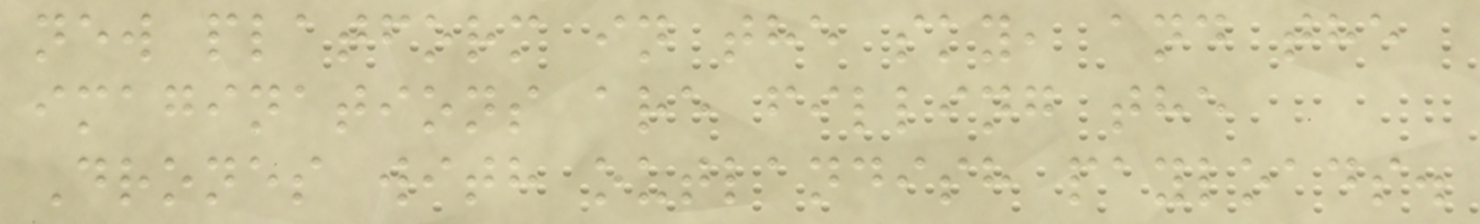new platform in the sky, and the
imaginations are filling the
Drones with outlandish payloads.
